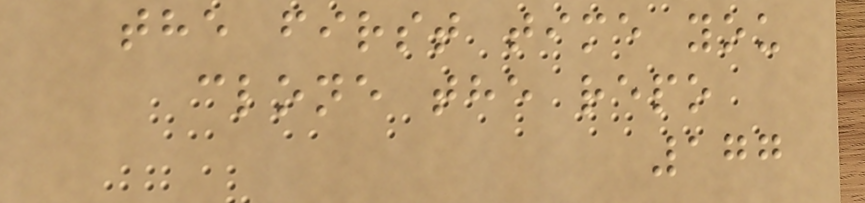the first time you
clone the repo
177
